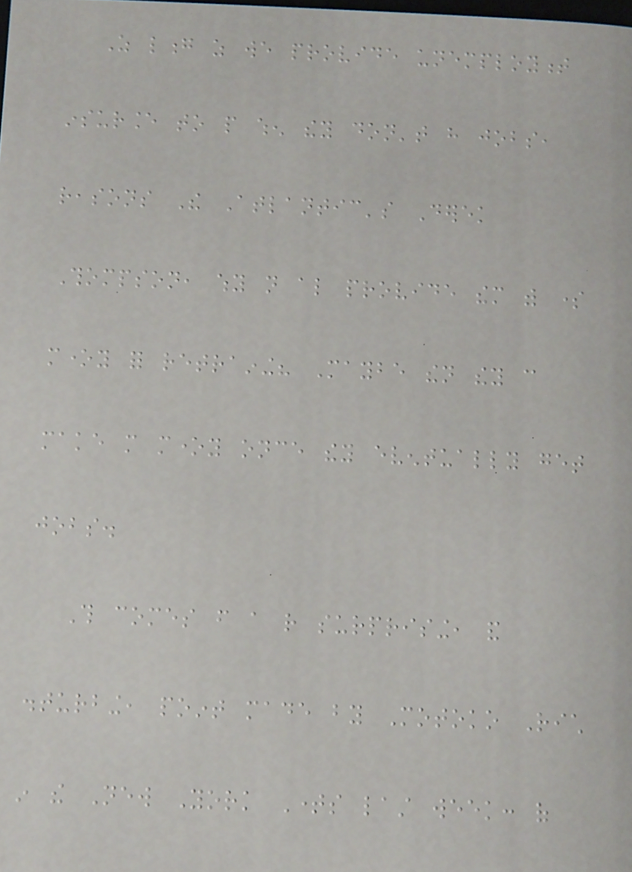As long as we provide unemployment
insurance to people when they don't have jobs,
reasons The Atlantic's Derek
Thompson, why not also provide them with some
money for retraining? Maybe then they can
make more money once they eventually get
jobs.
This comes from a rather surprising, and
disturbing, point made by Motoko Rich
in the New York Times last week: of
